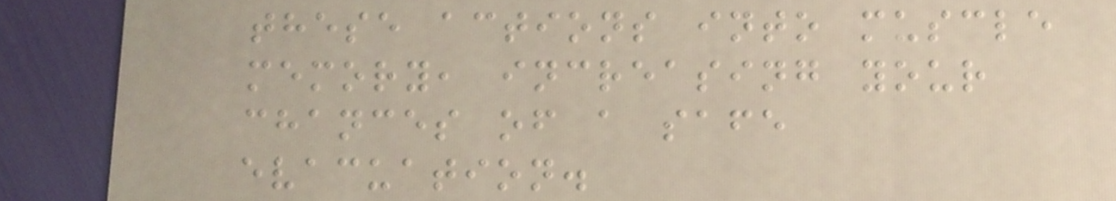these actions into muscle
memory, increasing your
chances of a safe
evacuation.
